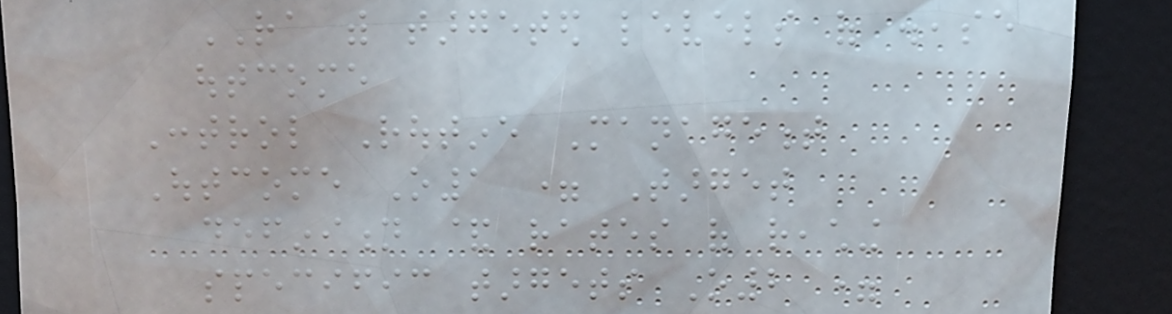RA with targeted levels of disease
outcome
Control Routine Management
Outcome O1 = Target
definition & rates of reaching
specific targets O2 =
